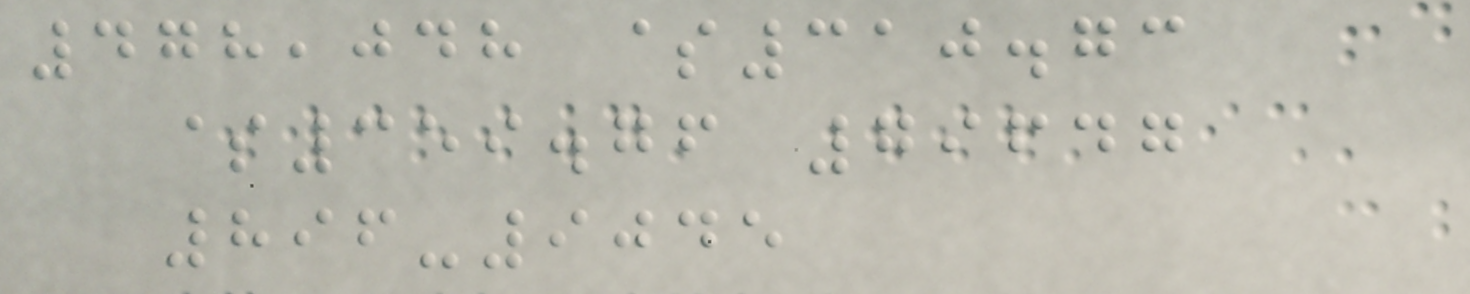478,048 $310.73
$359.76 79647
896-9045
